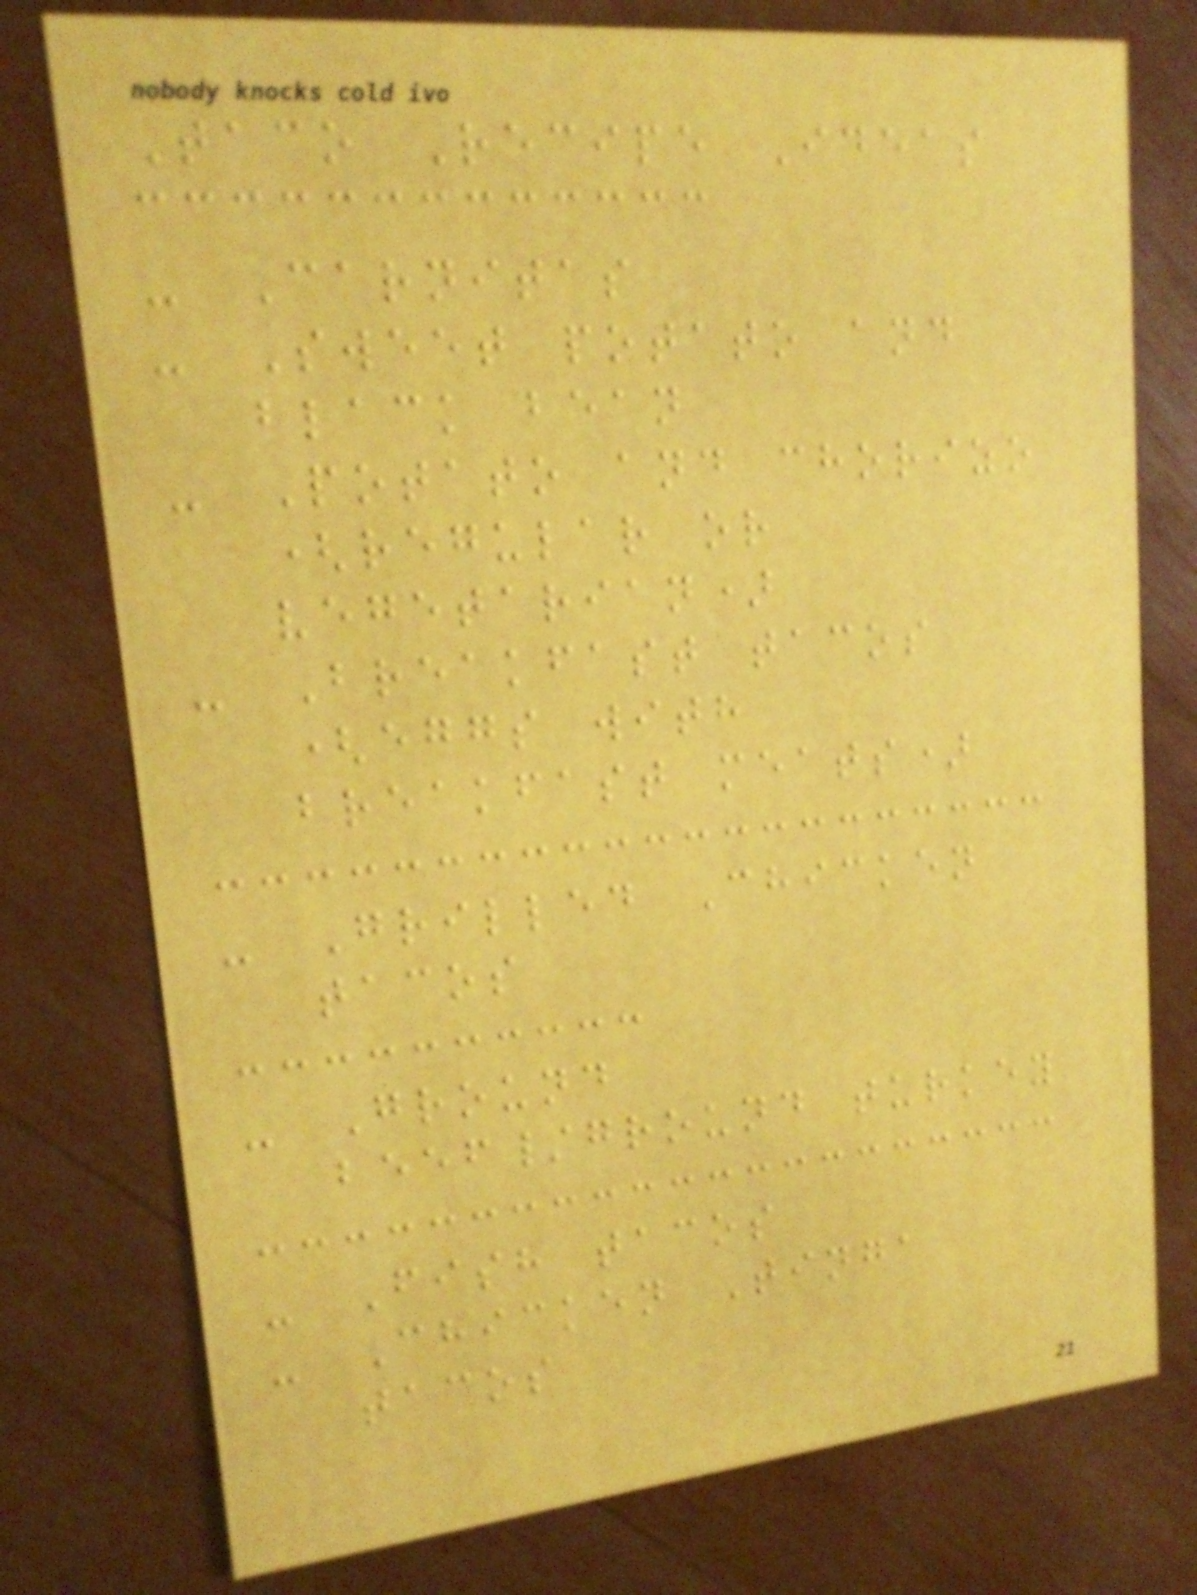Taco Recipe Ideas
- Carnitas
- Sweet potato and
black bean
- Potato and chorizo
(regular or
vegetarian)
- Breakfast tacos
(eggs with
breakfast meats)
- Grilled Chicken
tacos
- Ground
beef/ground turkey
- Fish tacos
- Chicken Tinga
tacos
